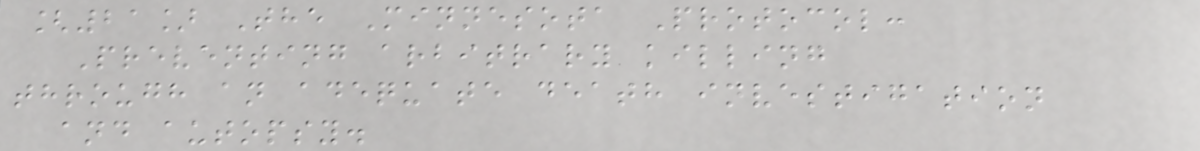[21] The Minnesota Protocol:
Preventing arbitrary killing
through an adequate death investigation
and autopsy.
